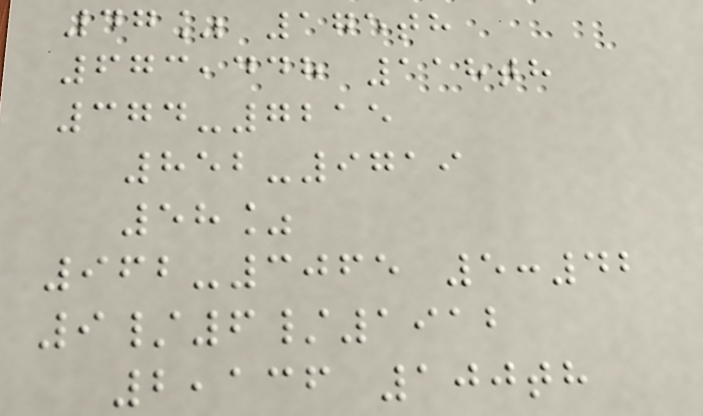47% 175th
673,448 118th
374-7215
852-9719
58%
962-3065 5:42
9/6/1912
2,136 100th
